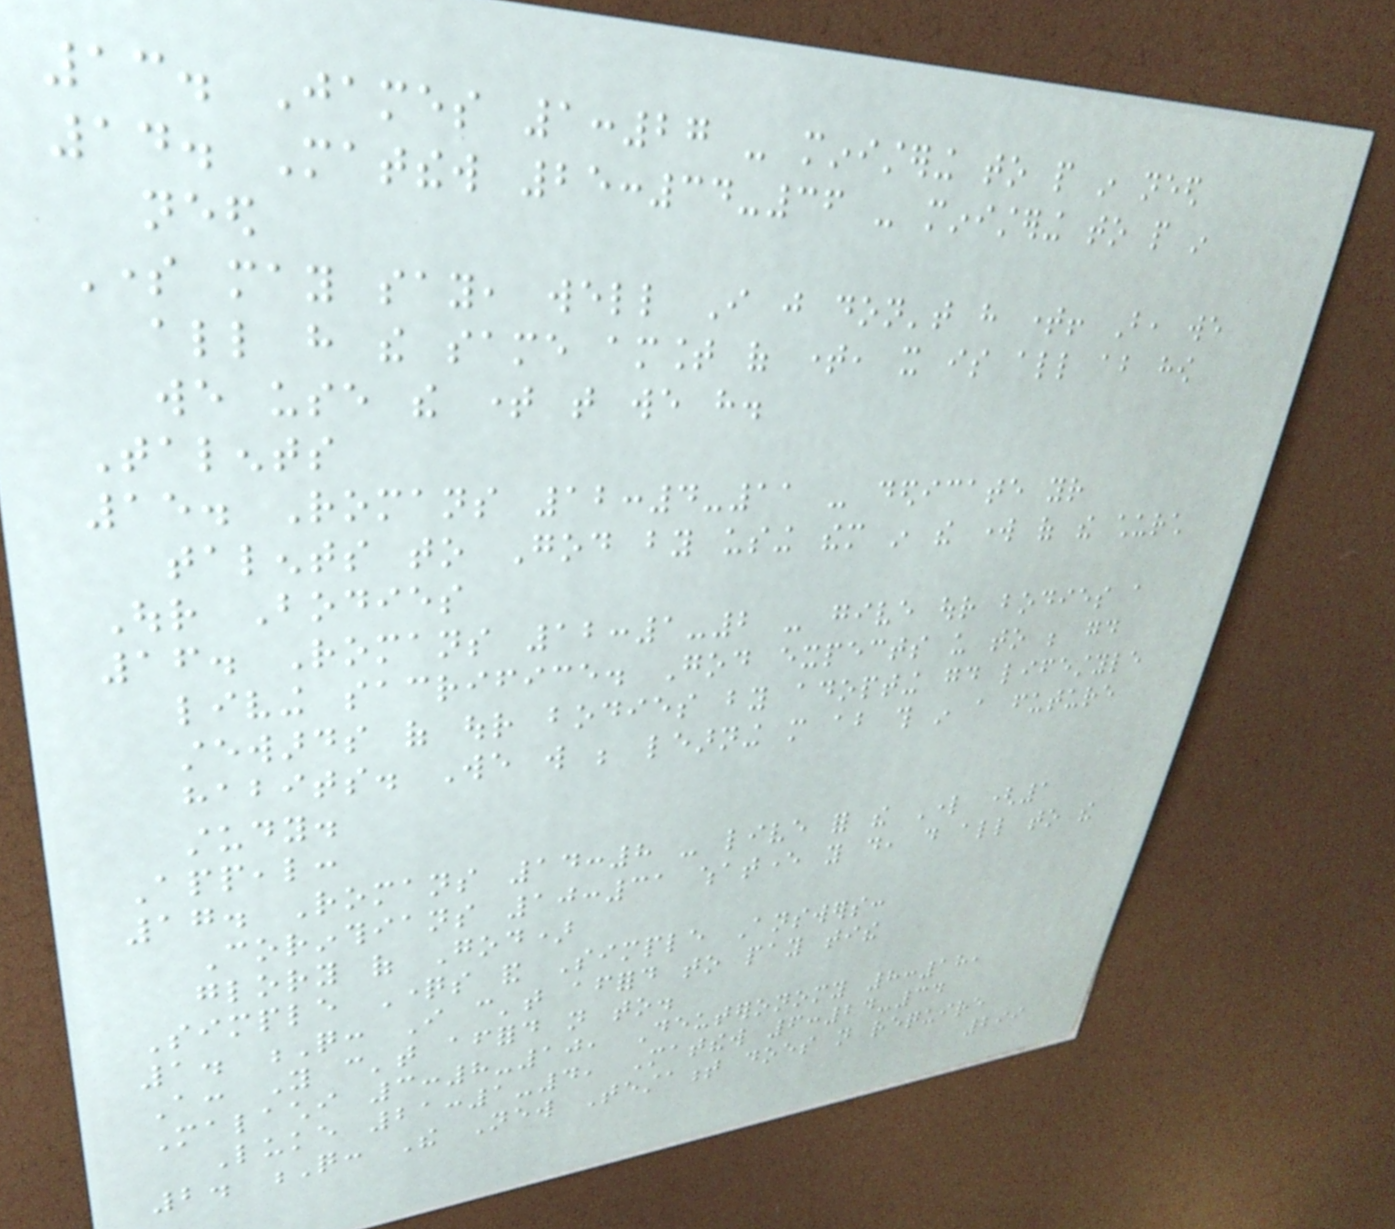13. James 1:27 - ministering to people in need
14. Matthew 25:34-36 - ministering to people in
need
Some may say, well I just don't have time! But, we
all have the same amount of time, it is all about how
we use the time that we have.
Talents
15. Romans 12:4-11 - dedicate your
talents to God by using them in the work of the church
Our Bodies
16. Romans 12:1-2 - give our bodies a
living sacrifice. God expects us to be good
stewards of our bodies by adopting good lifestyle
habits. We will be learning more about this in a future
study.
Appeal:
17. Romans 14:8 - live for the Lord (1
Corinthians 10:31 whatever you do, do all to the
glory of God)
Simple Questions and Simple Answers:
1. Q: I can't afford to pay tithe
A: You can't afford not to.
Malachi 3:8-10, Deuteronomy 8:18,
Luke 21:1-4, Matthew 6:24-34
2. Q: The New Testament does not require
299
